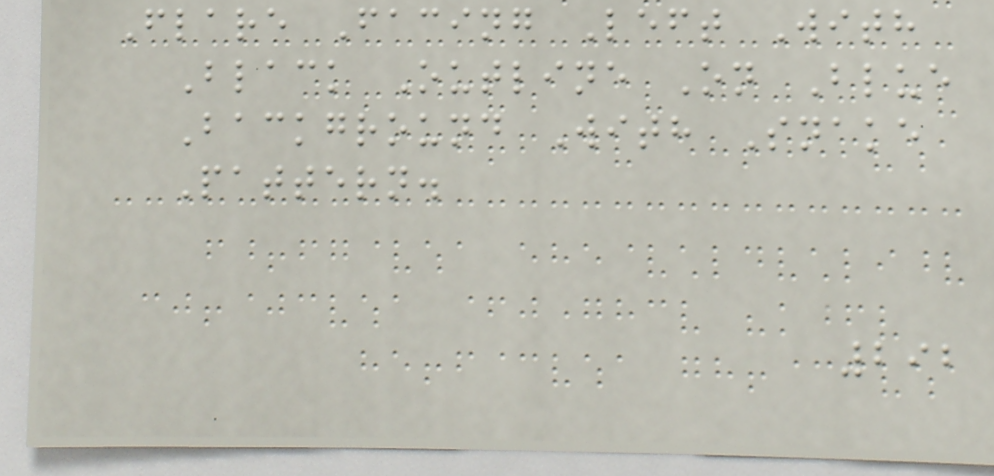Flare Facing Left With
Black Outline On Blue
Background With Snake
Pattern.
292
